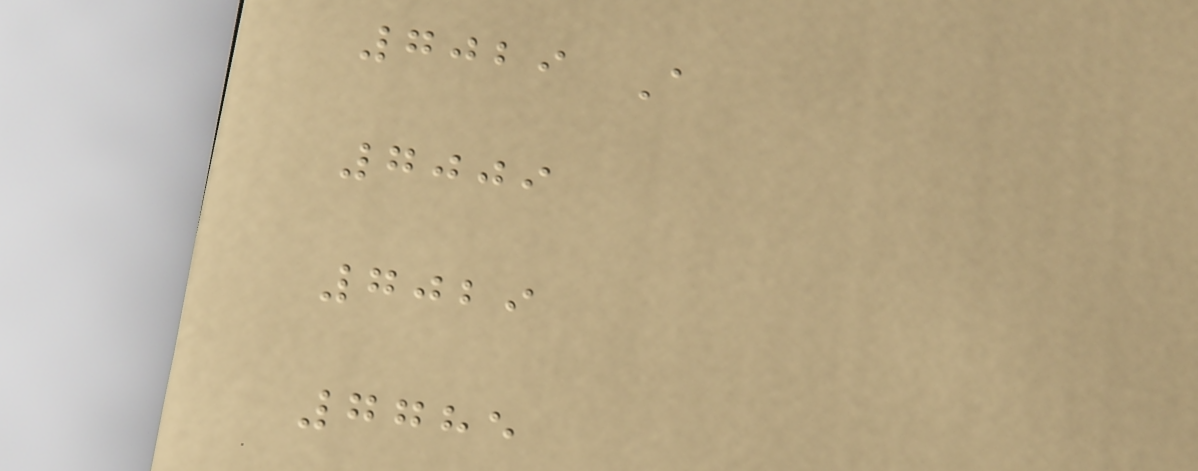7029 A
7009
7029
7785
